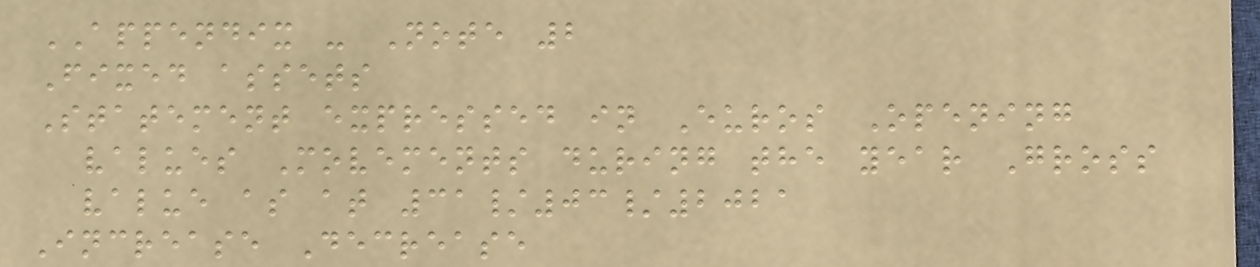APPENDIX - Note 2
Fixed assets
Statement expressed in Euros Opening
values Movements during the year Gross
value as at 31/03/2021
Increase Decrease
